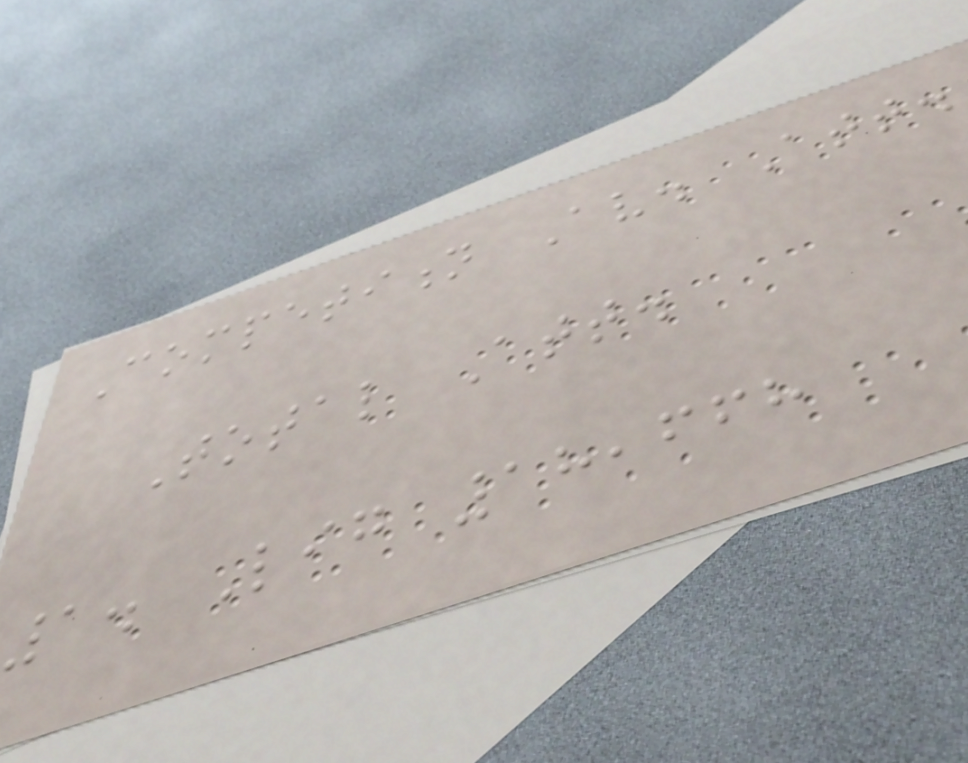Competition Av. Att.
Total Att.
1. Lig 18,668
